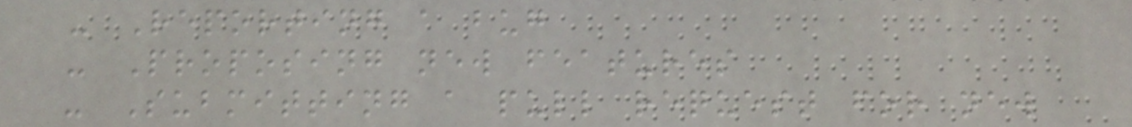- Reporting a bug
- Proposing new features
- Submitting a pull request for new
